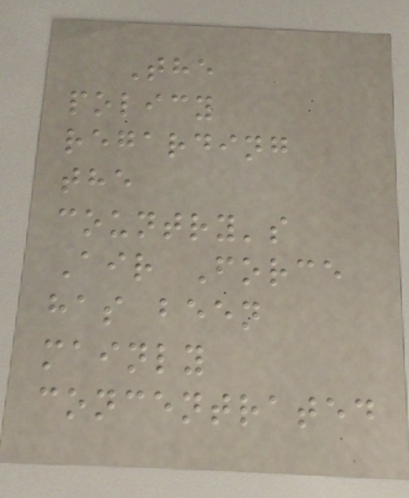The
policy
regarding
the
country's
Air Force
has been
mainly
concentrated
